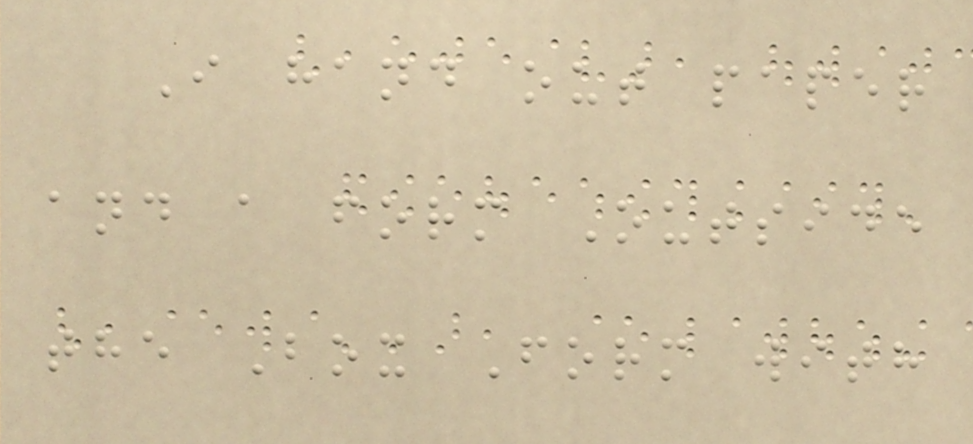I hand out paper
and a form Outside
the Box Form with
